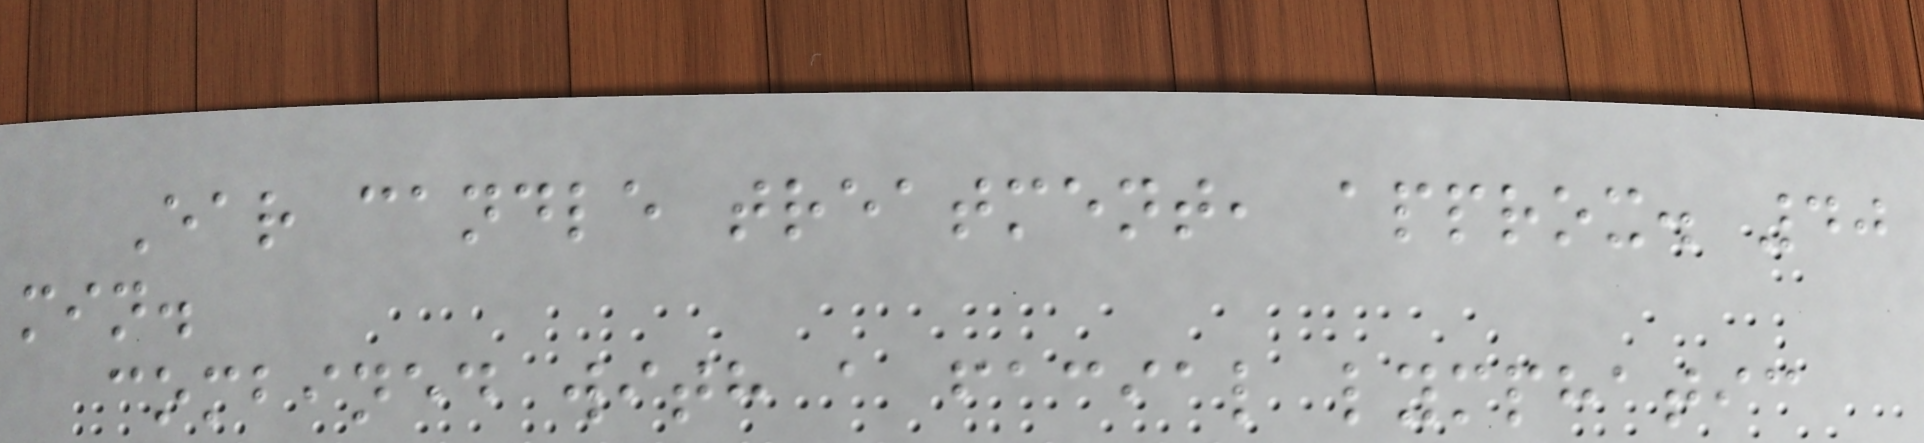Ear candle treatment, approx. 40
min.
combined with a facial lymphatic
